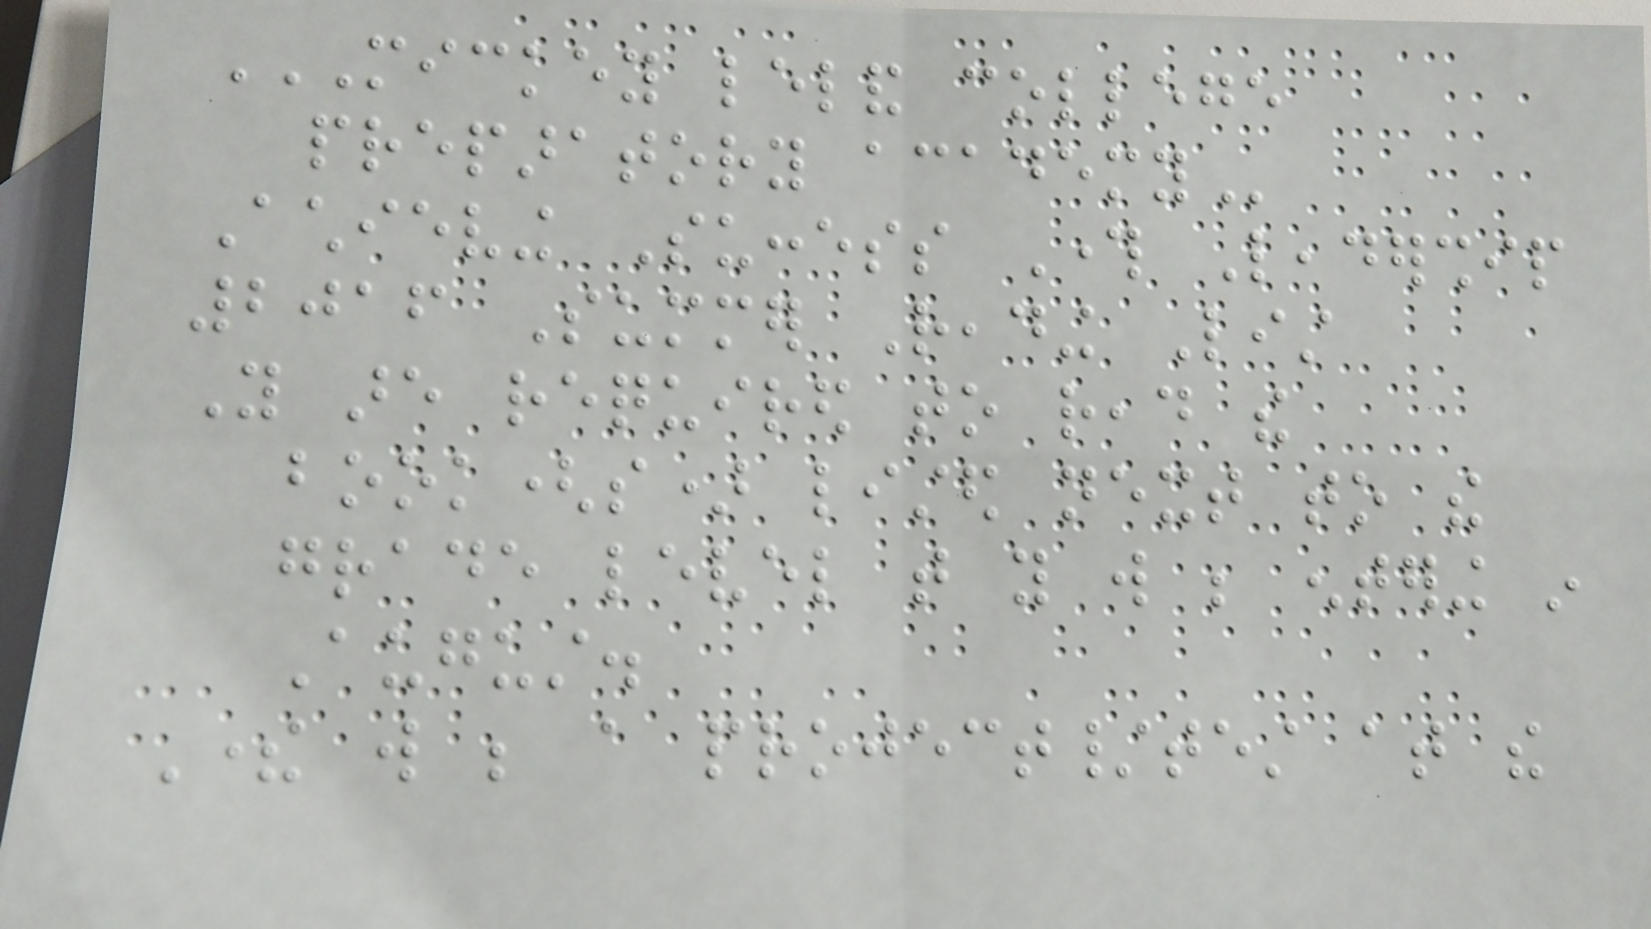MICKEY LELAND COLLEGE
PREPARATORY ACADEMY
Achieving Success Through Leadership
2016 Summer Reading List
You are required to read the
book(s) listed next to the
grade level that you will be entering in
August.
There will be a project/test at the
